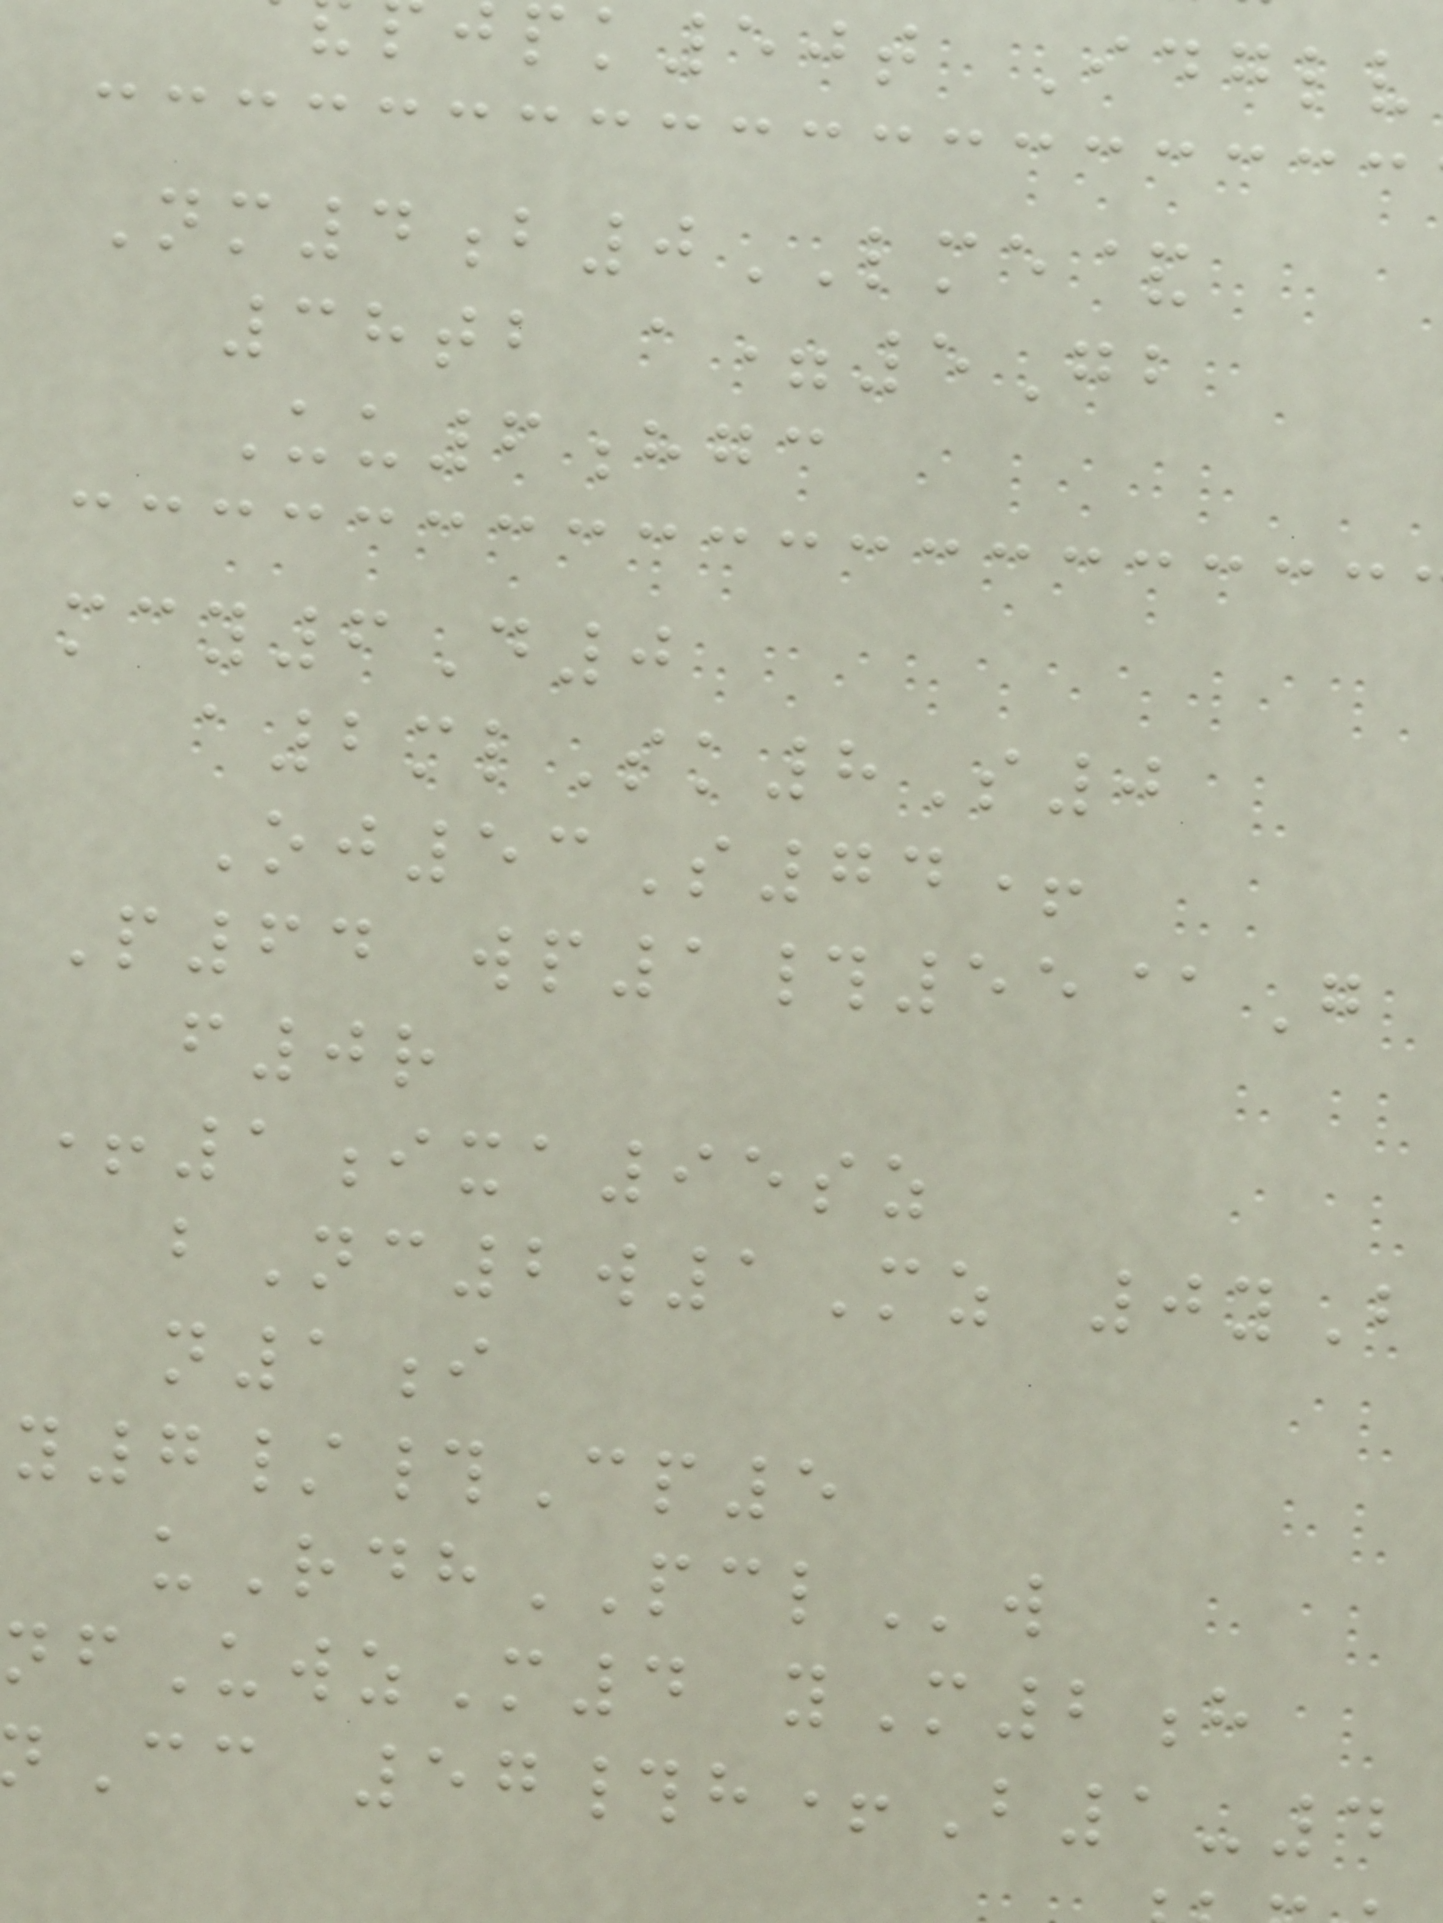pk50t Idglv
Nm4b0LME&
38tb a=5Gb
Uu6hgc
mcy6D0
a2mlSk8S0
Oj53S74+
P64 wp1#55@G
f0r
+1ixa95sz
bNc2w1Mz 0yB
n1i
y7/#Cp5
uRdhPCLw
nfUwzM4 yM2h
Cc 57#h+B1-4
